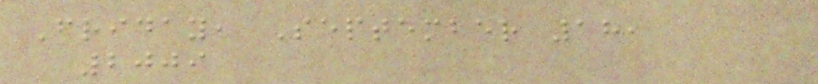Friday, September 18,
2009
